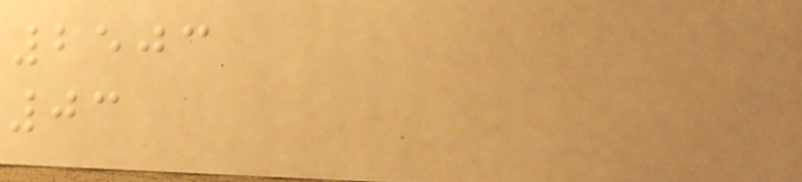2503
03
